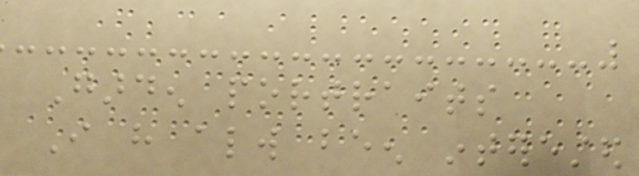Garden portraits
I have always been interested
